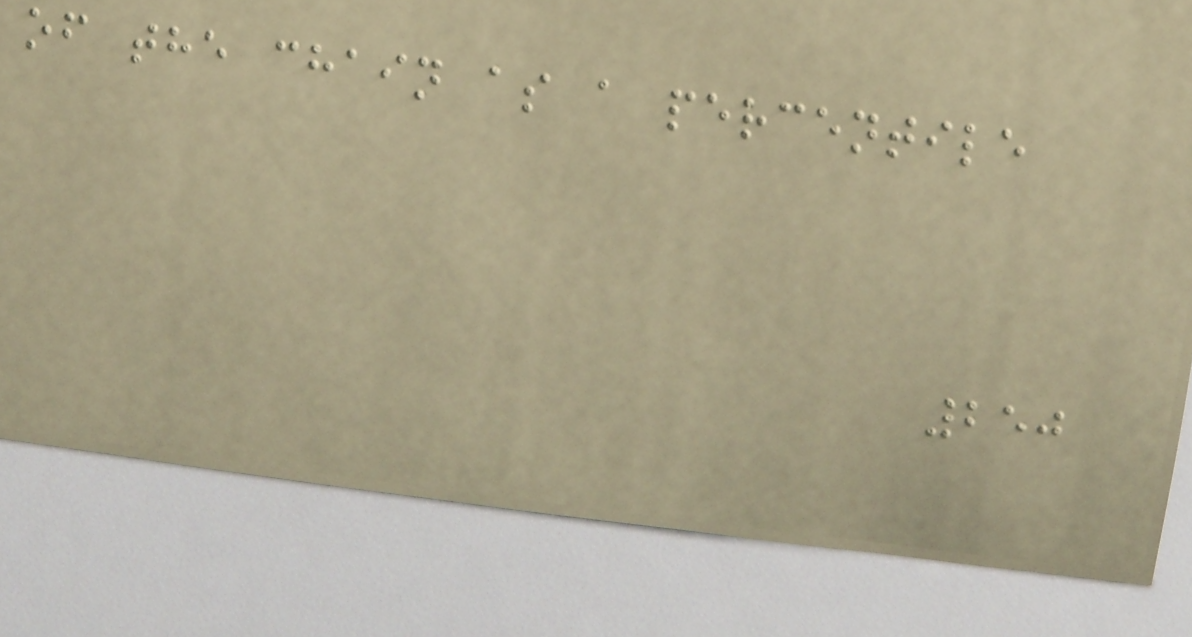of the chain as a percentile
250
